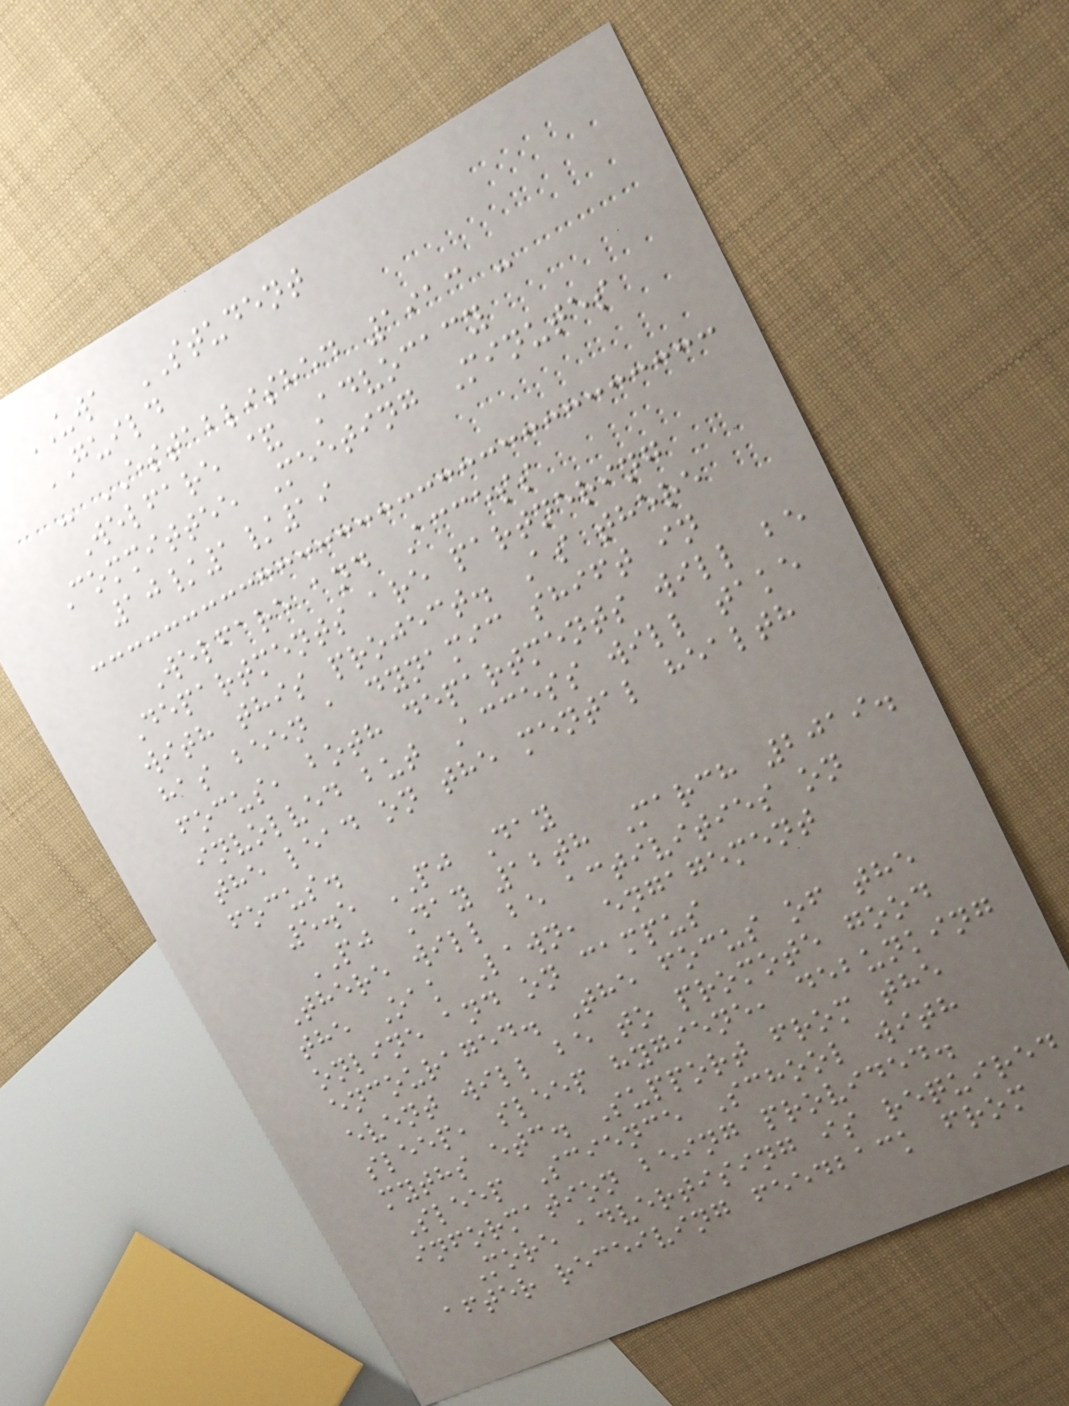UWA STUDENT
GUILD
- ESTABLISHED 1913 -
Welfare & Advocacy
Committee Meeting Minutes
10/1/19
Welfare and Access
Departments are partnering
with this project. As there
has been a dynamic shift in
focus, both departments will be
involved but Access will take
the lead on the mental health
focus.
5.5 PJ Day
PJ Day 12th March 2019.
There will be activities on
the Oak Lawn, engagement
online and on campus
encouraged. The focus of the
event will be to promote good
sleep, sleep hygiene, debunking
myths etc. Support from the
Sleep Science School with
information being provided.
More advertising is required
after receiving feedback from
